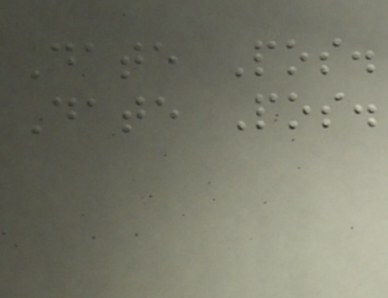Date Pos.
Date Pos.
